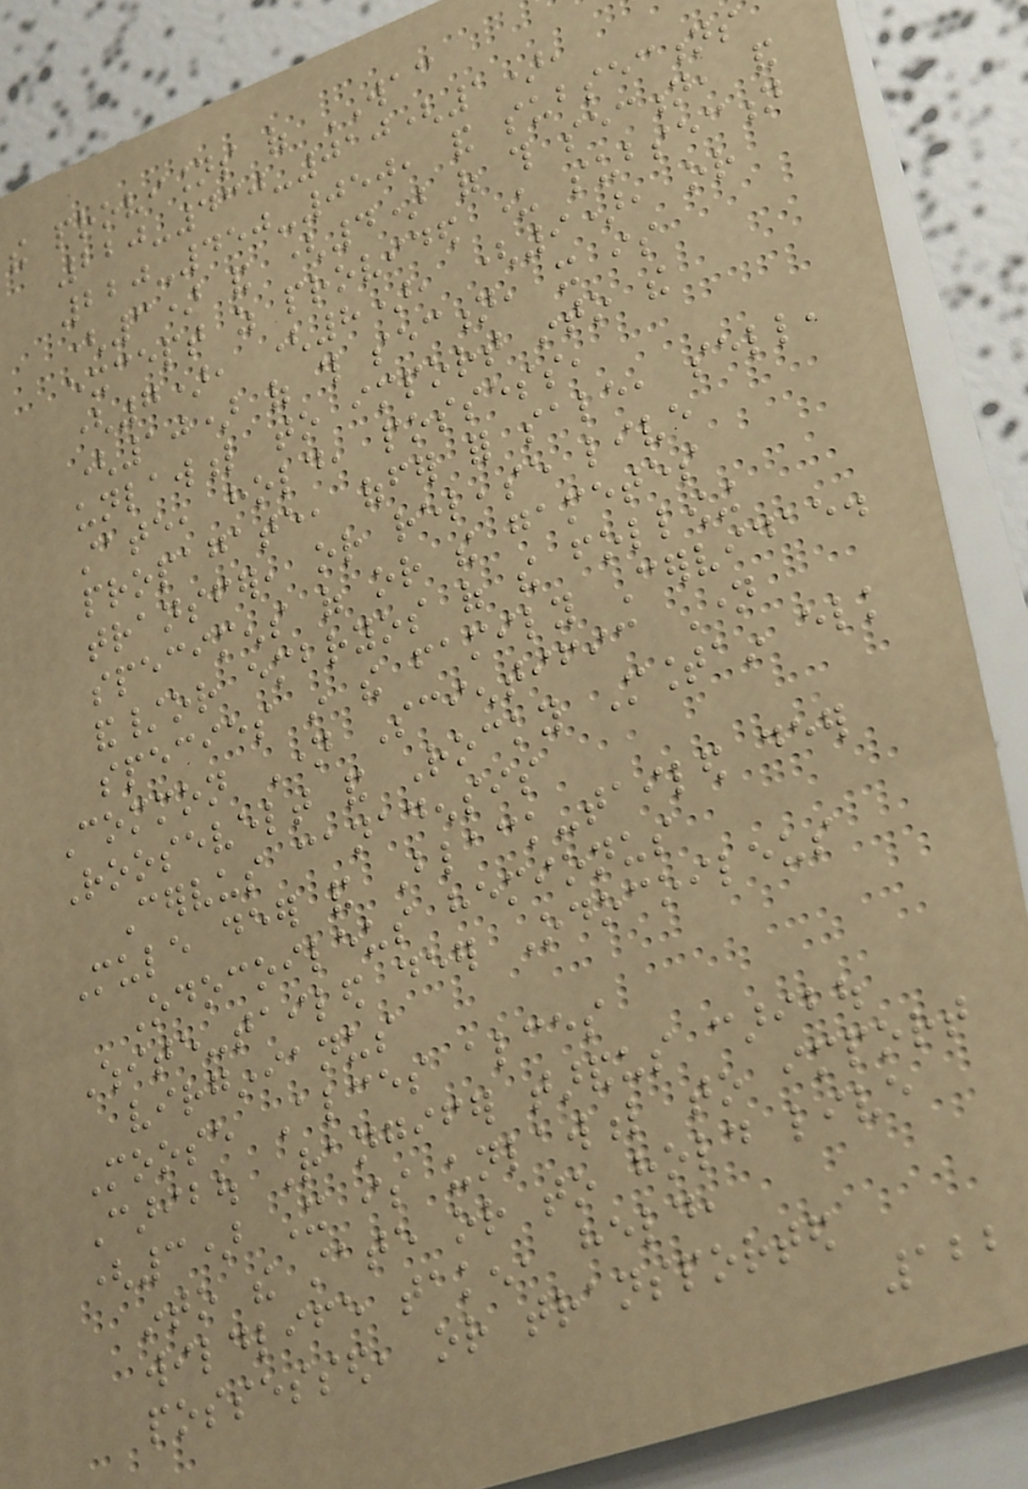the provisions of WAC
220-430-010(1),
220-450-050, and subsections
(3) and (4) of this section, and
except as provided under subsection
(7), (8), (9), or
(10) of this section, it is
unlawful to import into the
state, hold, possess,
propagate, offer for sale, sell,
transfer, or release live
specimens of or the gametes
and/or embryos of the following
species in the family Cervidae.
Common Name Scientific Name
Roosevelt and Rocky Mountain elk
Cervus canadensis
Mule deer and Black-tailed deer
Odocoileus hemionus
White-tailed deer Odocoileus
virginianus
Moose Alces alces
Caribou Rangifer tarandus caribou
(3) It is unlawful to import
into the state or to hold live
wildlife taken, held,
possessed, or transported
122
